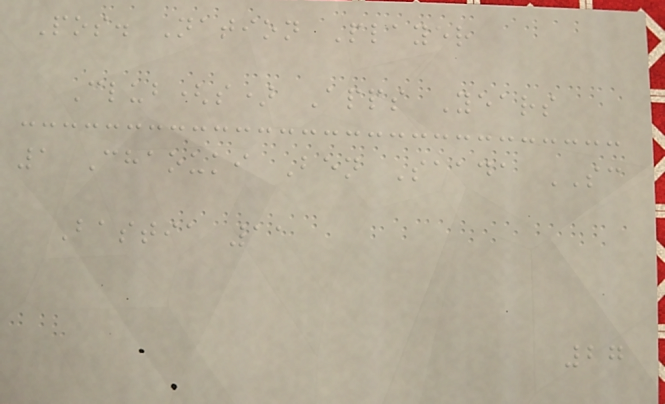Pos. Nation Player
Club(s) Apps Years
1 Chaouki Ben Saada SC
Bastia 11
27
